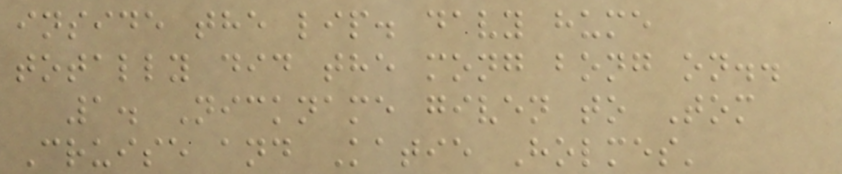inside the lip. davy hume
totally did the mong bong on..
1. Nickname given to Tom
Cruise and Katie Holmes'
